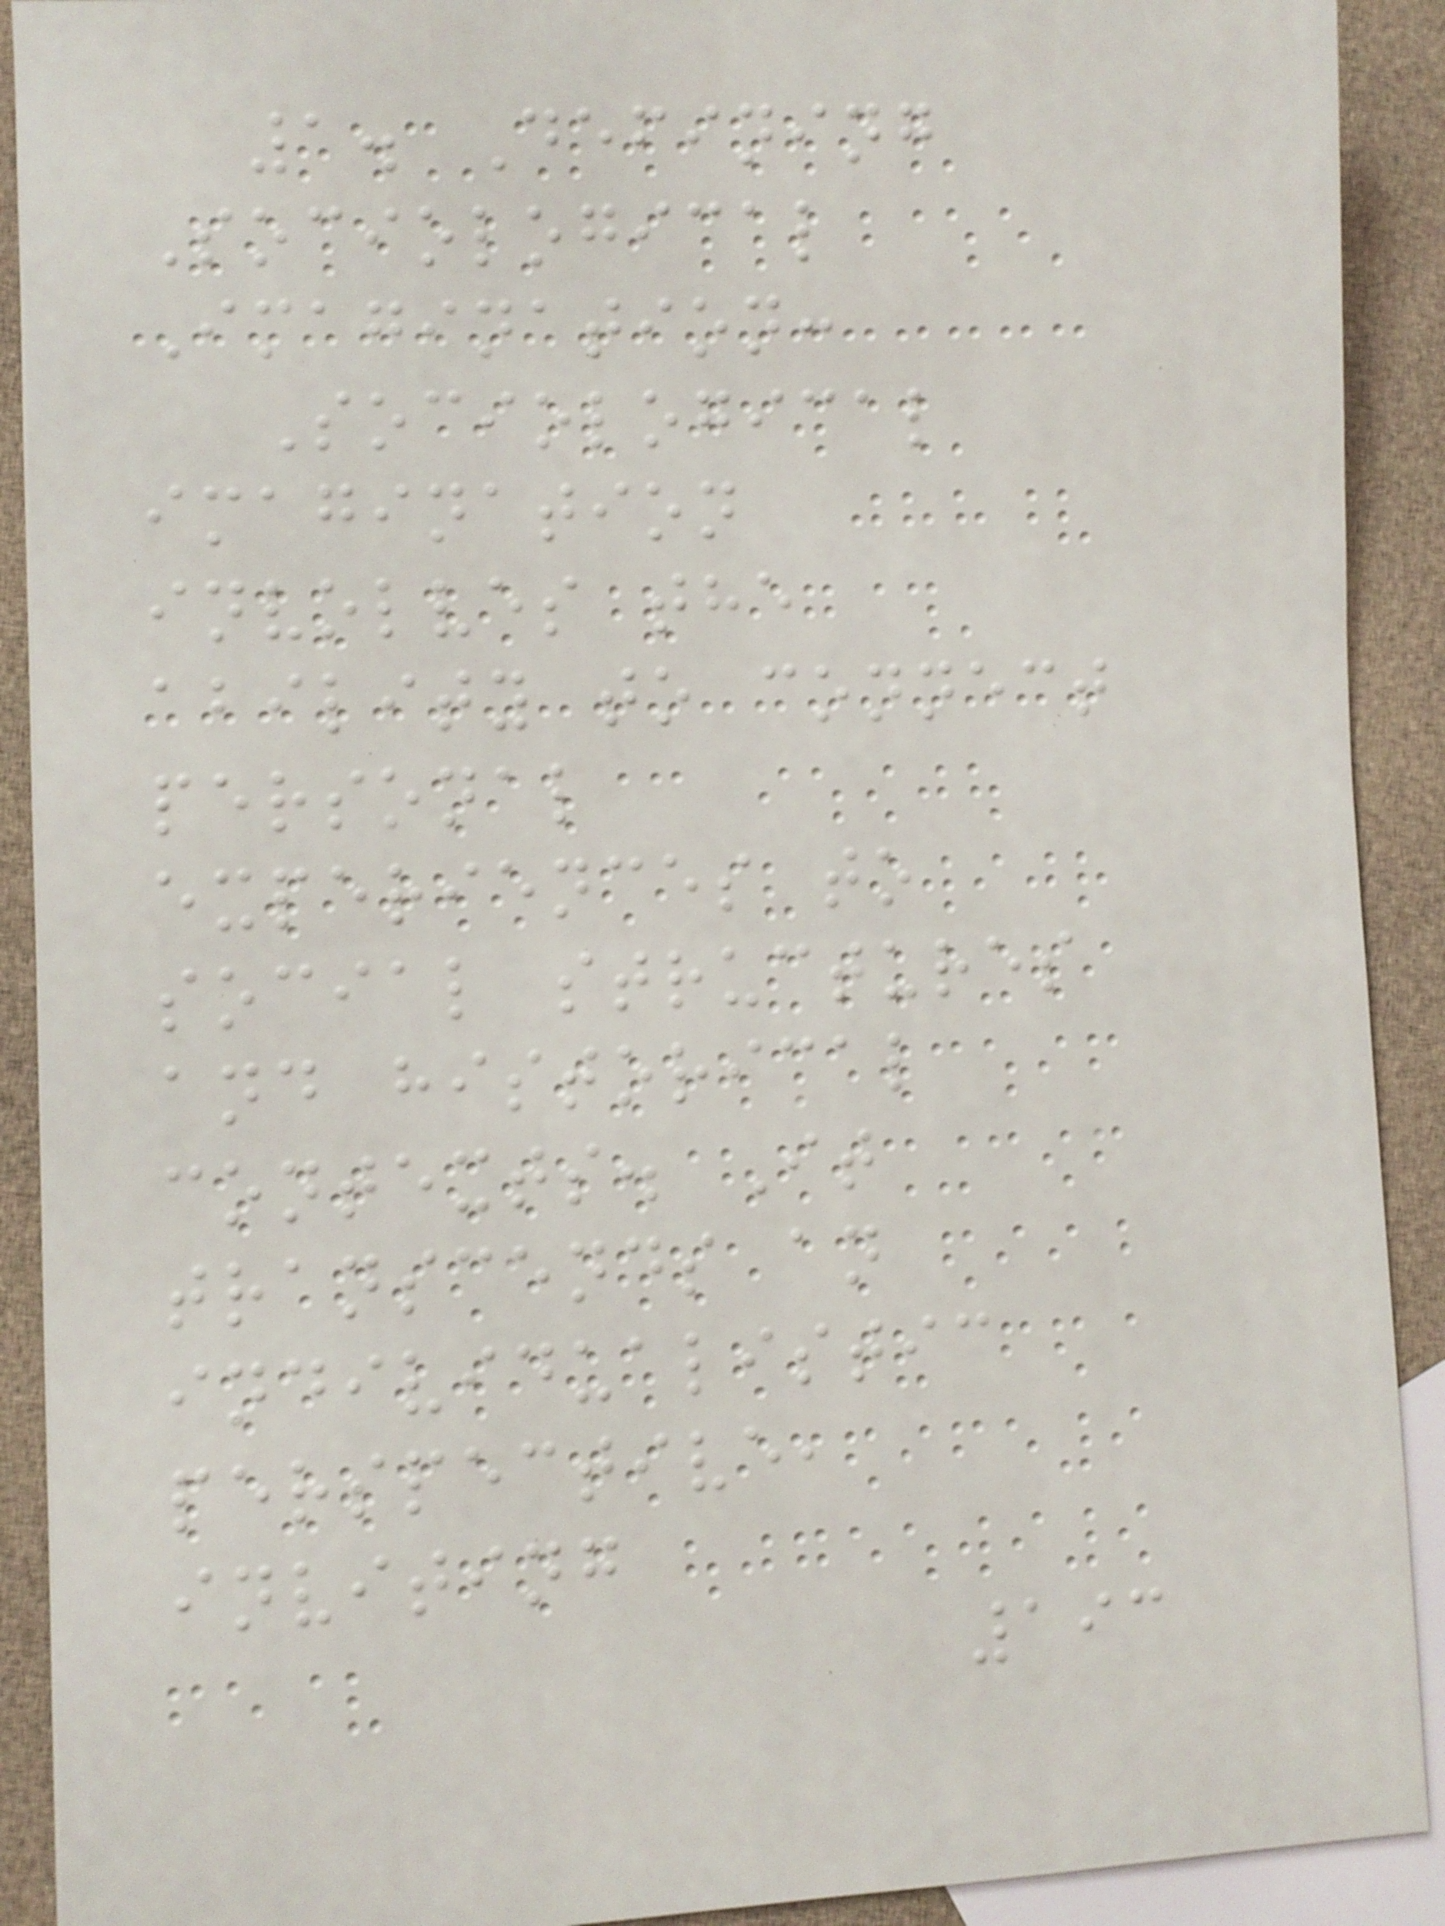1. Defining
Sociological
Imagination:
Sociological
imagination
involves the
ability to connect
personal
experiences to
social structures
and historical
contexts. It
transcends an
individualistic
perspective,
inviting
193
